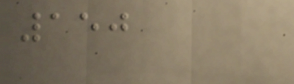150
